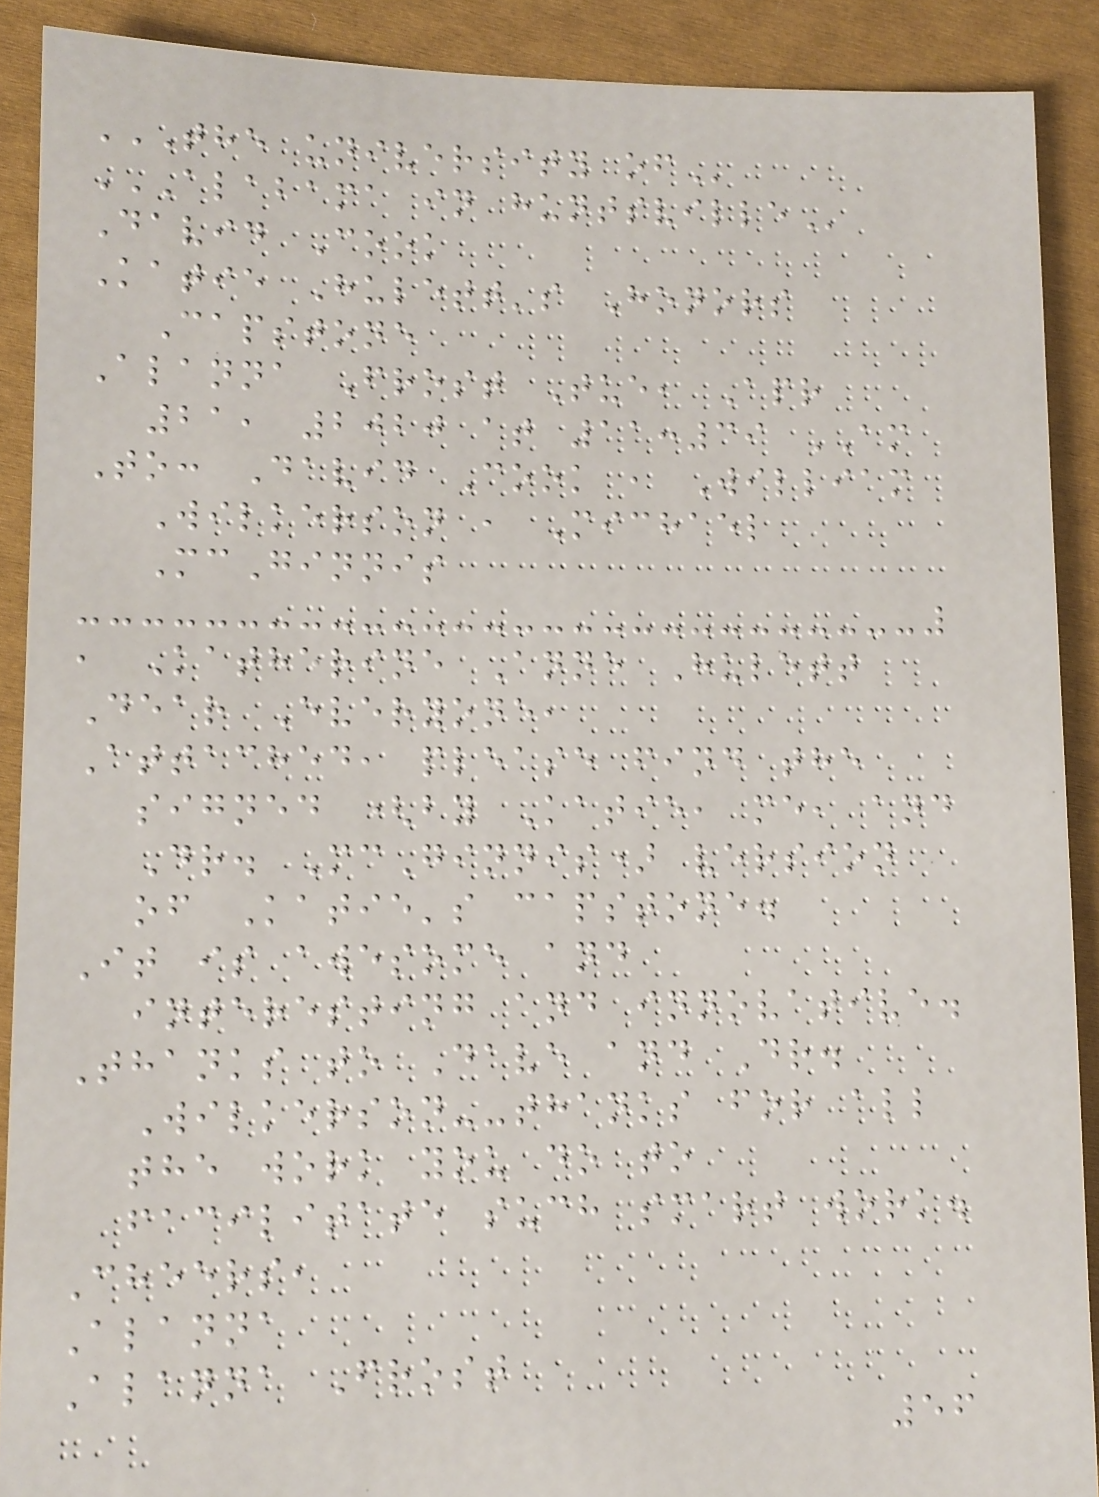THE UNIVERSITY OF
ALABAMA IN HUNTSVILLE
David Cook
Katie Hulett's Honors
Capstone
Alanna Frost Tue, Apr
21, 2020 at 11:39 AM
To: David Cook , William
Wilkerson , Michael
McGinnis
, Katherine Anne Hulett
Dear Everyone,
Attached, please find the
signed (by Katie, me, and
Dr. McGinnis) version
of Katie's capstone.
It is awesome and
interesting and innovative.
Thanks to Dave and Dr.
Wilkerson--thanks for all
the work you do to
facilitate such smart work.
Cheers,
Alanna
Alanna Frost
56
